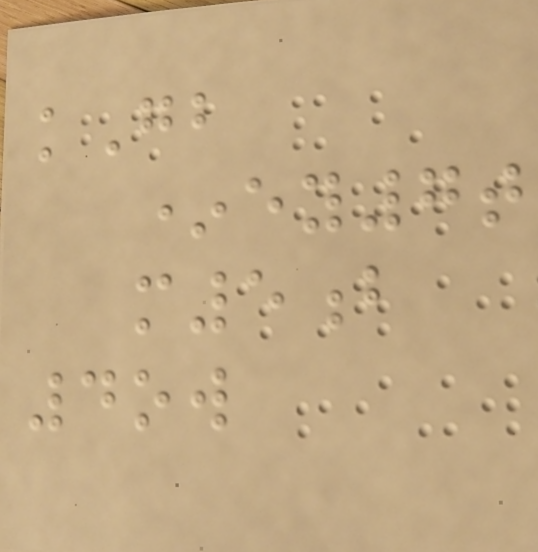kGb
*ey7t
m5b
4ow
